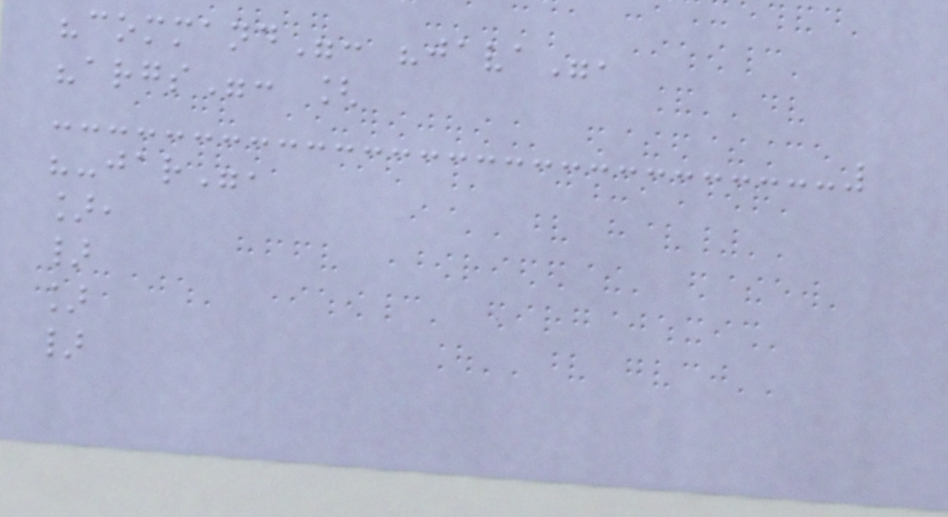"command": "java",
"args": [
"-jar",
],
}
]
}
